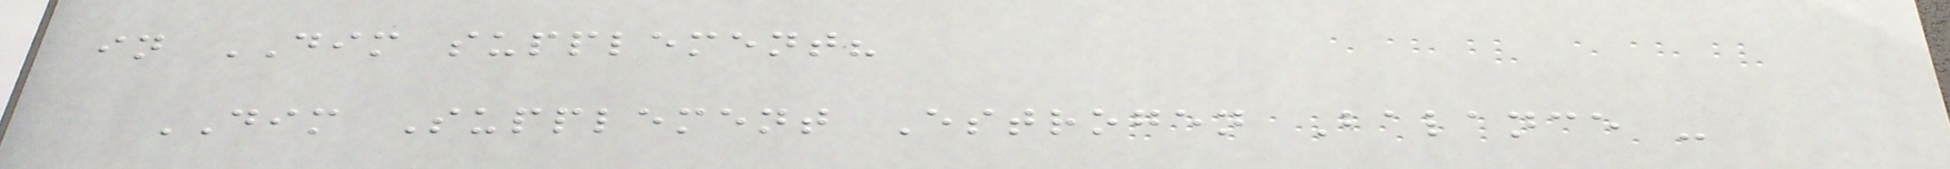in DIM supplement?
DIM Supplement Estrogen Balance -
